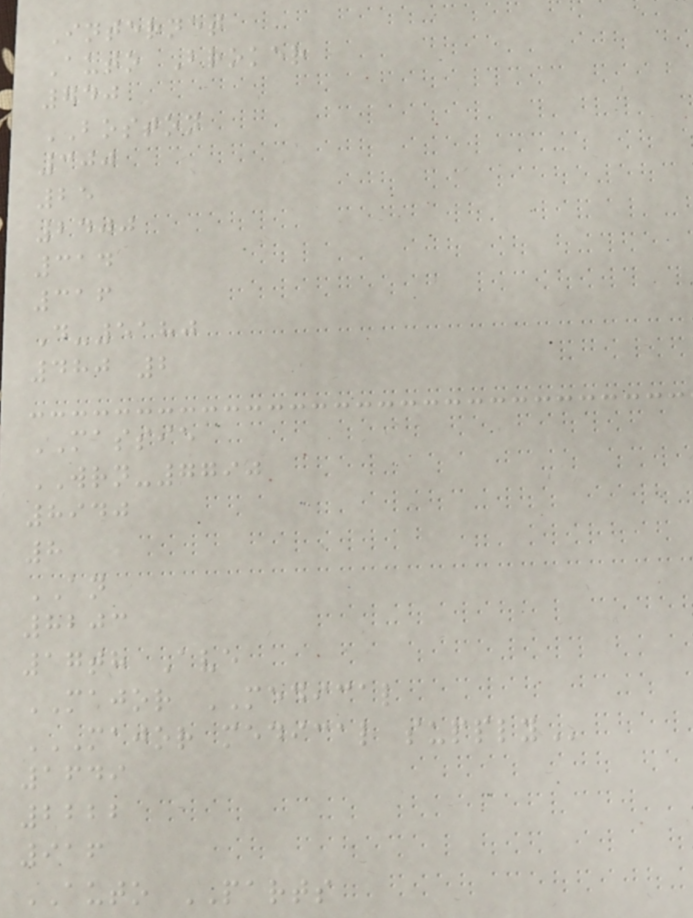Internet
Auto Broker
740
BOSTON
300
25
2400
314
316
D-5180
480 2
MASSIE
WRN-7790
8940
8
AN
8203
17th Ave
MAJOR MEDICAL
MAJOR MEDICAL SUPPLY
1649
2222
916
AUTO PARTS
